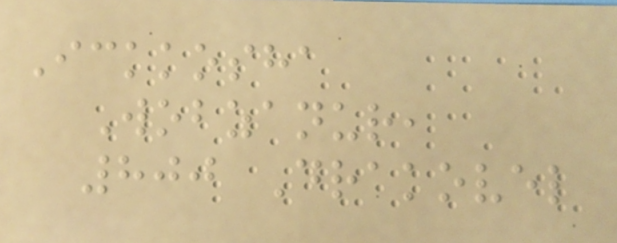Ickkosha
Wobzanur,
800 Drakovel
